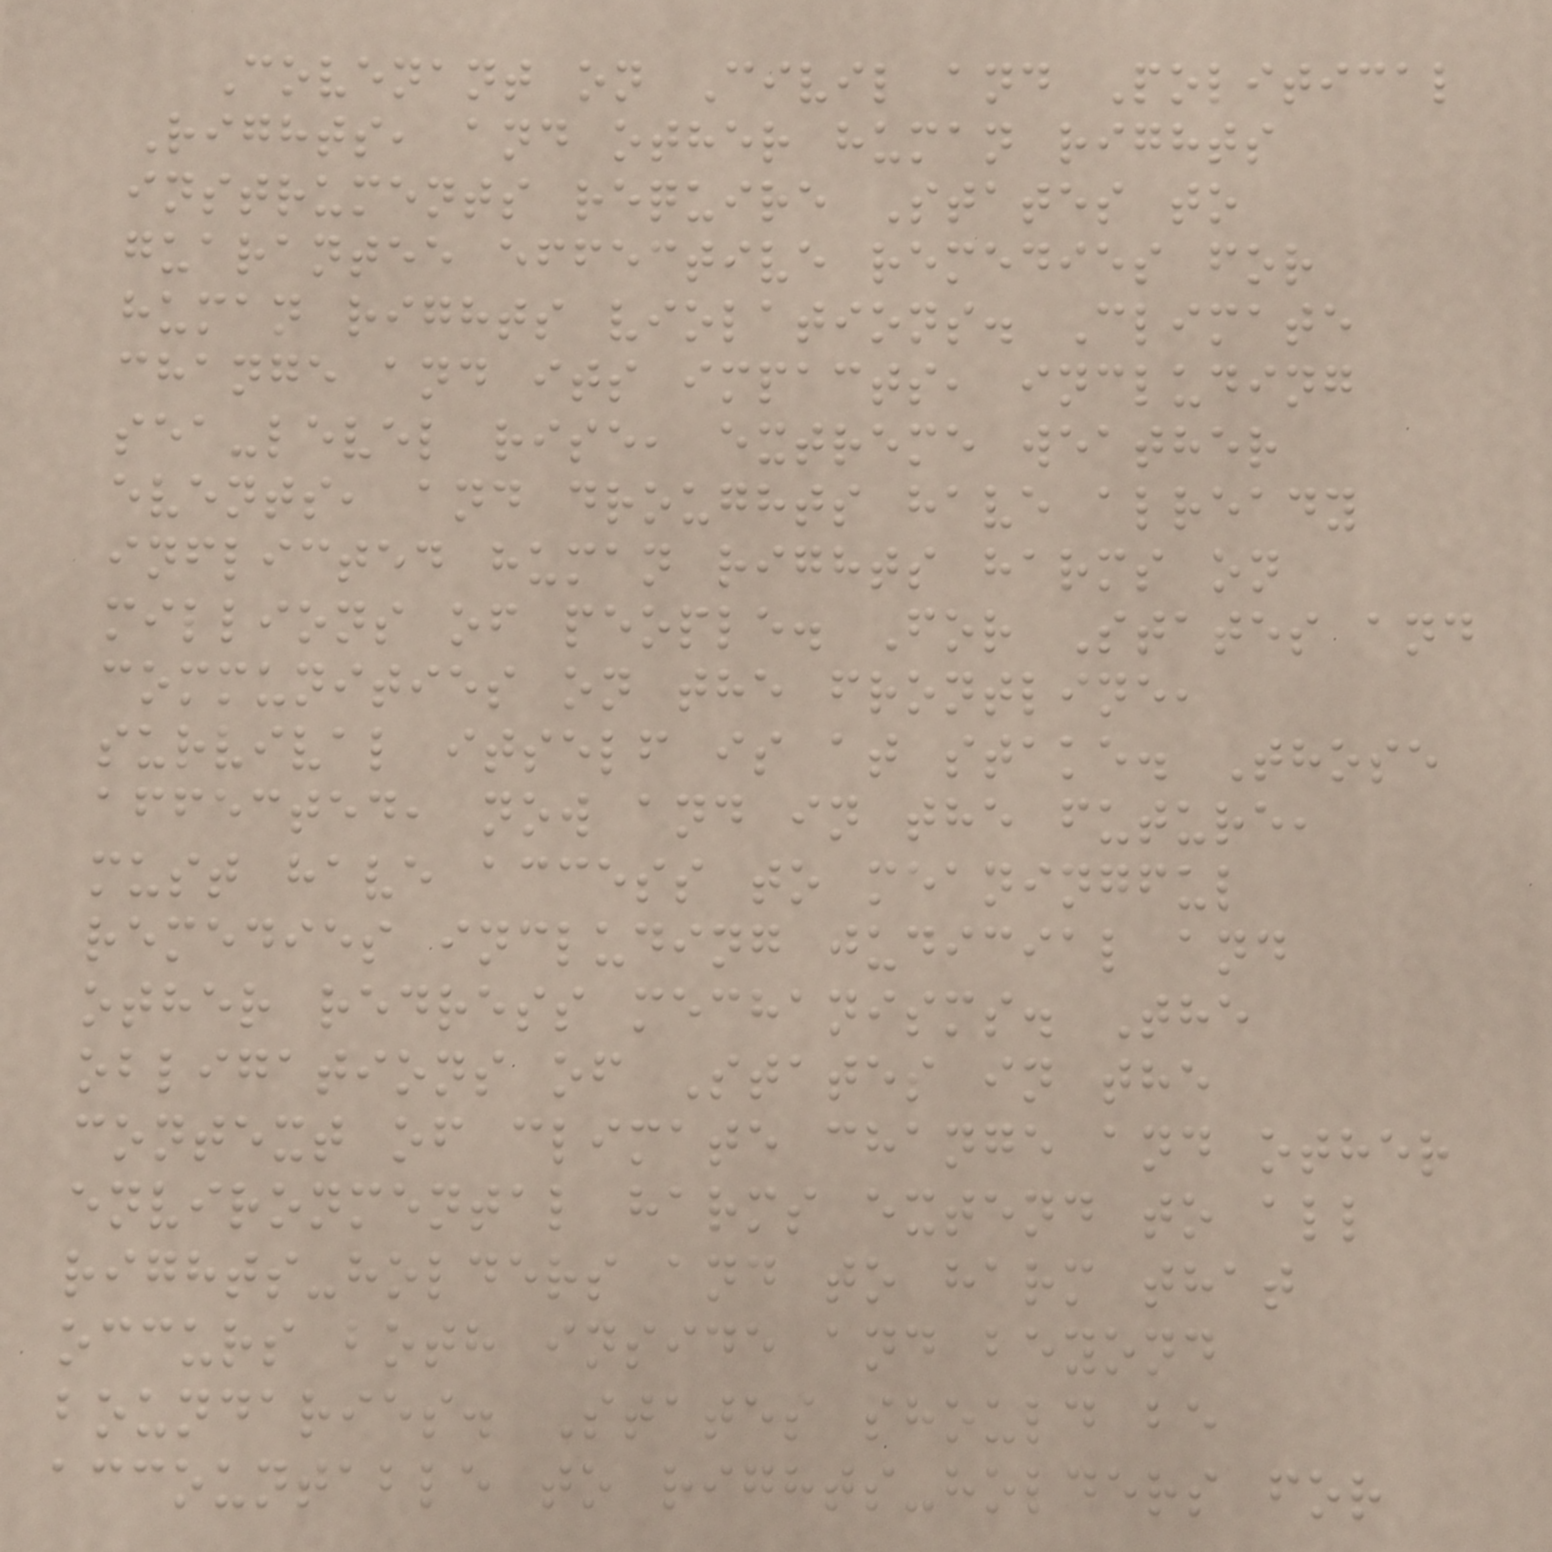Covenant on Civil and Political
Rights, and other human rights
instruments require States to
guarantee effective remedies for
human rights violations. Climate
change and its impacts, including
sea-level rise, extreme weather
events, and droughts have already
inflicted human rights harms on
millions of people. For States and
communities on the frontline,
survival itself is at stake. Those
affected, now and in the future,
must have access to meaningful
remedies including judicial and
other redress mechanisms. The
obligations of States in the
context of climate change and other
environmental harms extend to all
rights-holders and to harm that
occurs both inside and beyond
boundaries. States should be
accountable to rights-holders for
